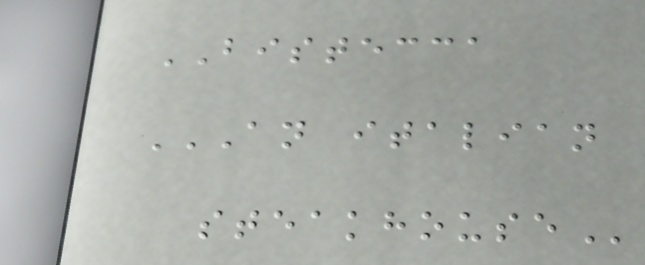BISTECCA
AN ITALIAN
STEAKHOUSE
